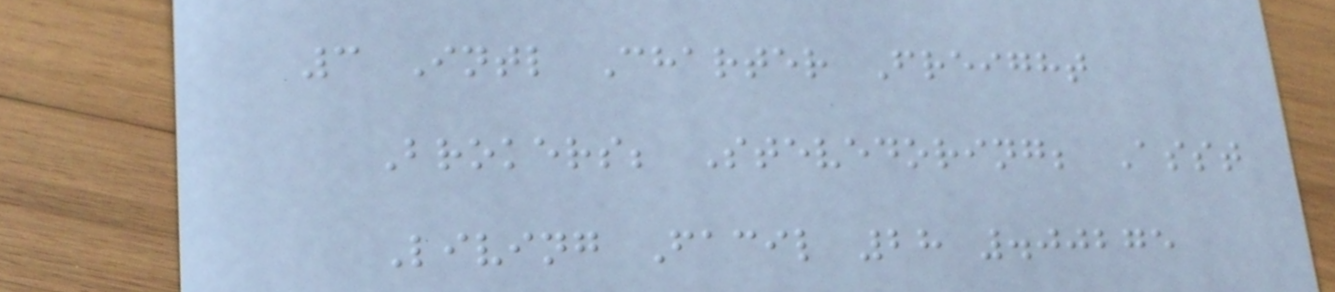3 Intl Charter Freight
Brokers; Stevedoring; Asst
Living Facil 28 .00275
